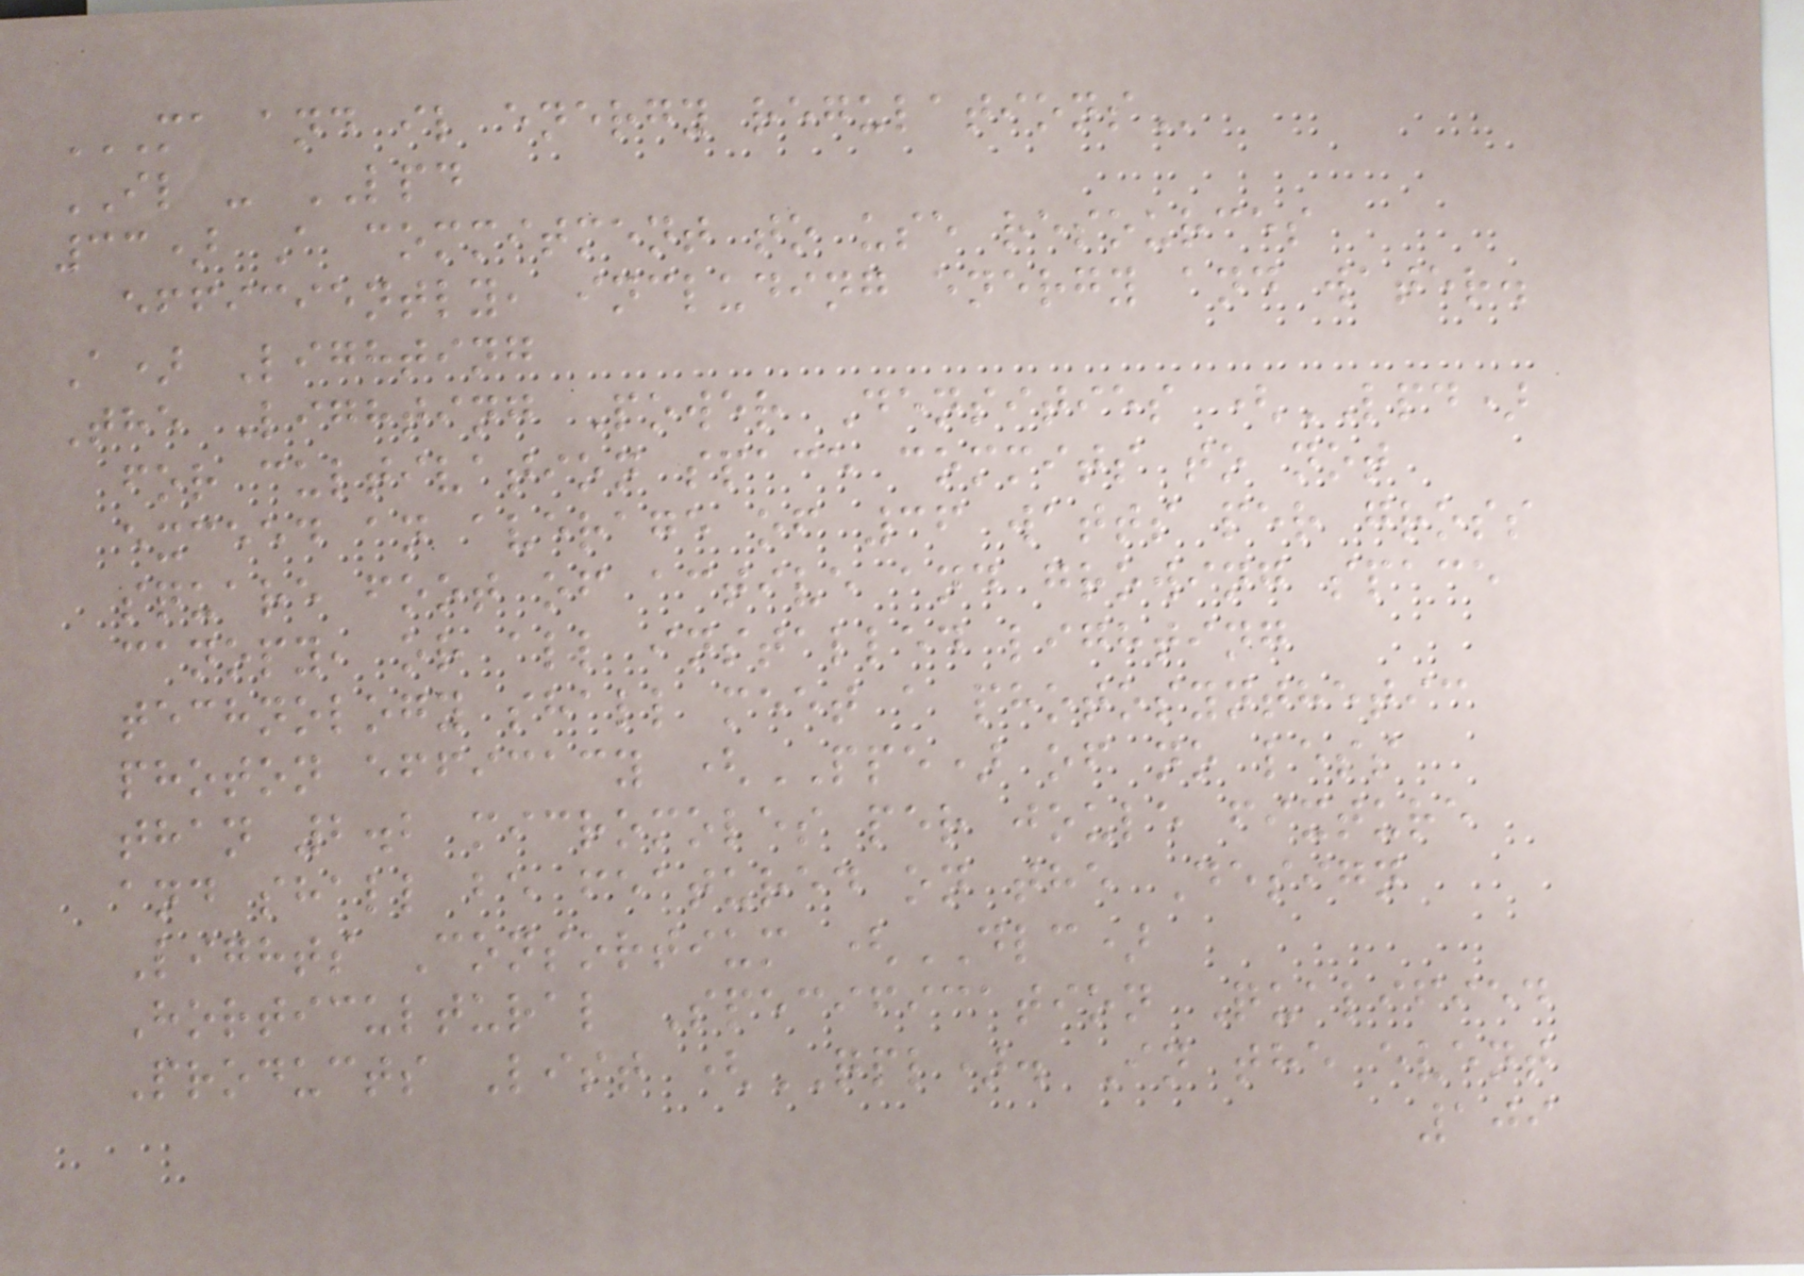MA AND IL ENERGY REGULATIONS
IL - LPD
33) A commitment to use resources
efficiently, including energy and water.
A) Lighting
The Lighting Power Densities (LPD)
for cultivation space commits to not
exceed an average of 36 watts per gross
square foot of active and growing space
canopy, or all installed lighting
technology shall meet a photosynthetic
photon efficacy (PPE) of no less
than 2.2 micromoles per joule fixture
and shall be featured on the Design
Lights Consortium (DLC)
Horticultural Specification Qualified
Products List (QPL). In the event
109
